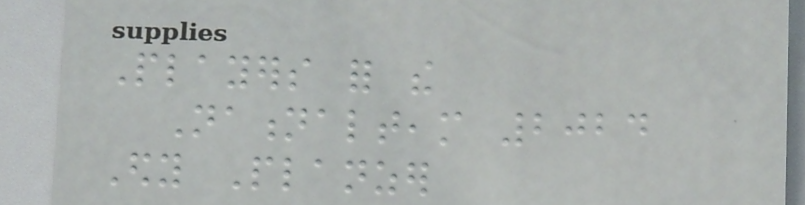Players for the
Nationalteam 2024
Edy Planzer
